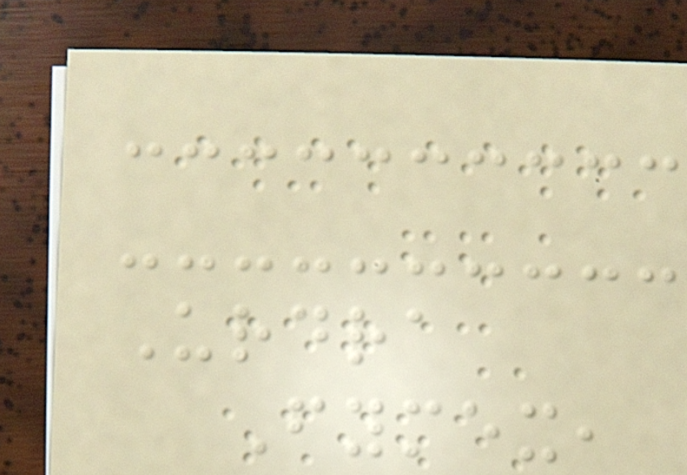Urdra
Fymex,
